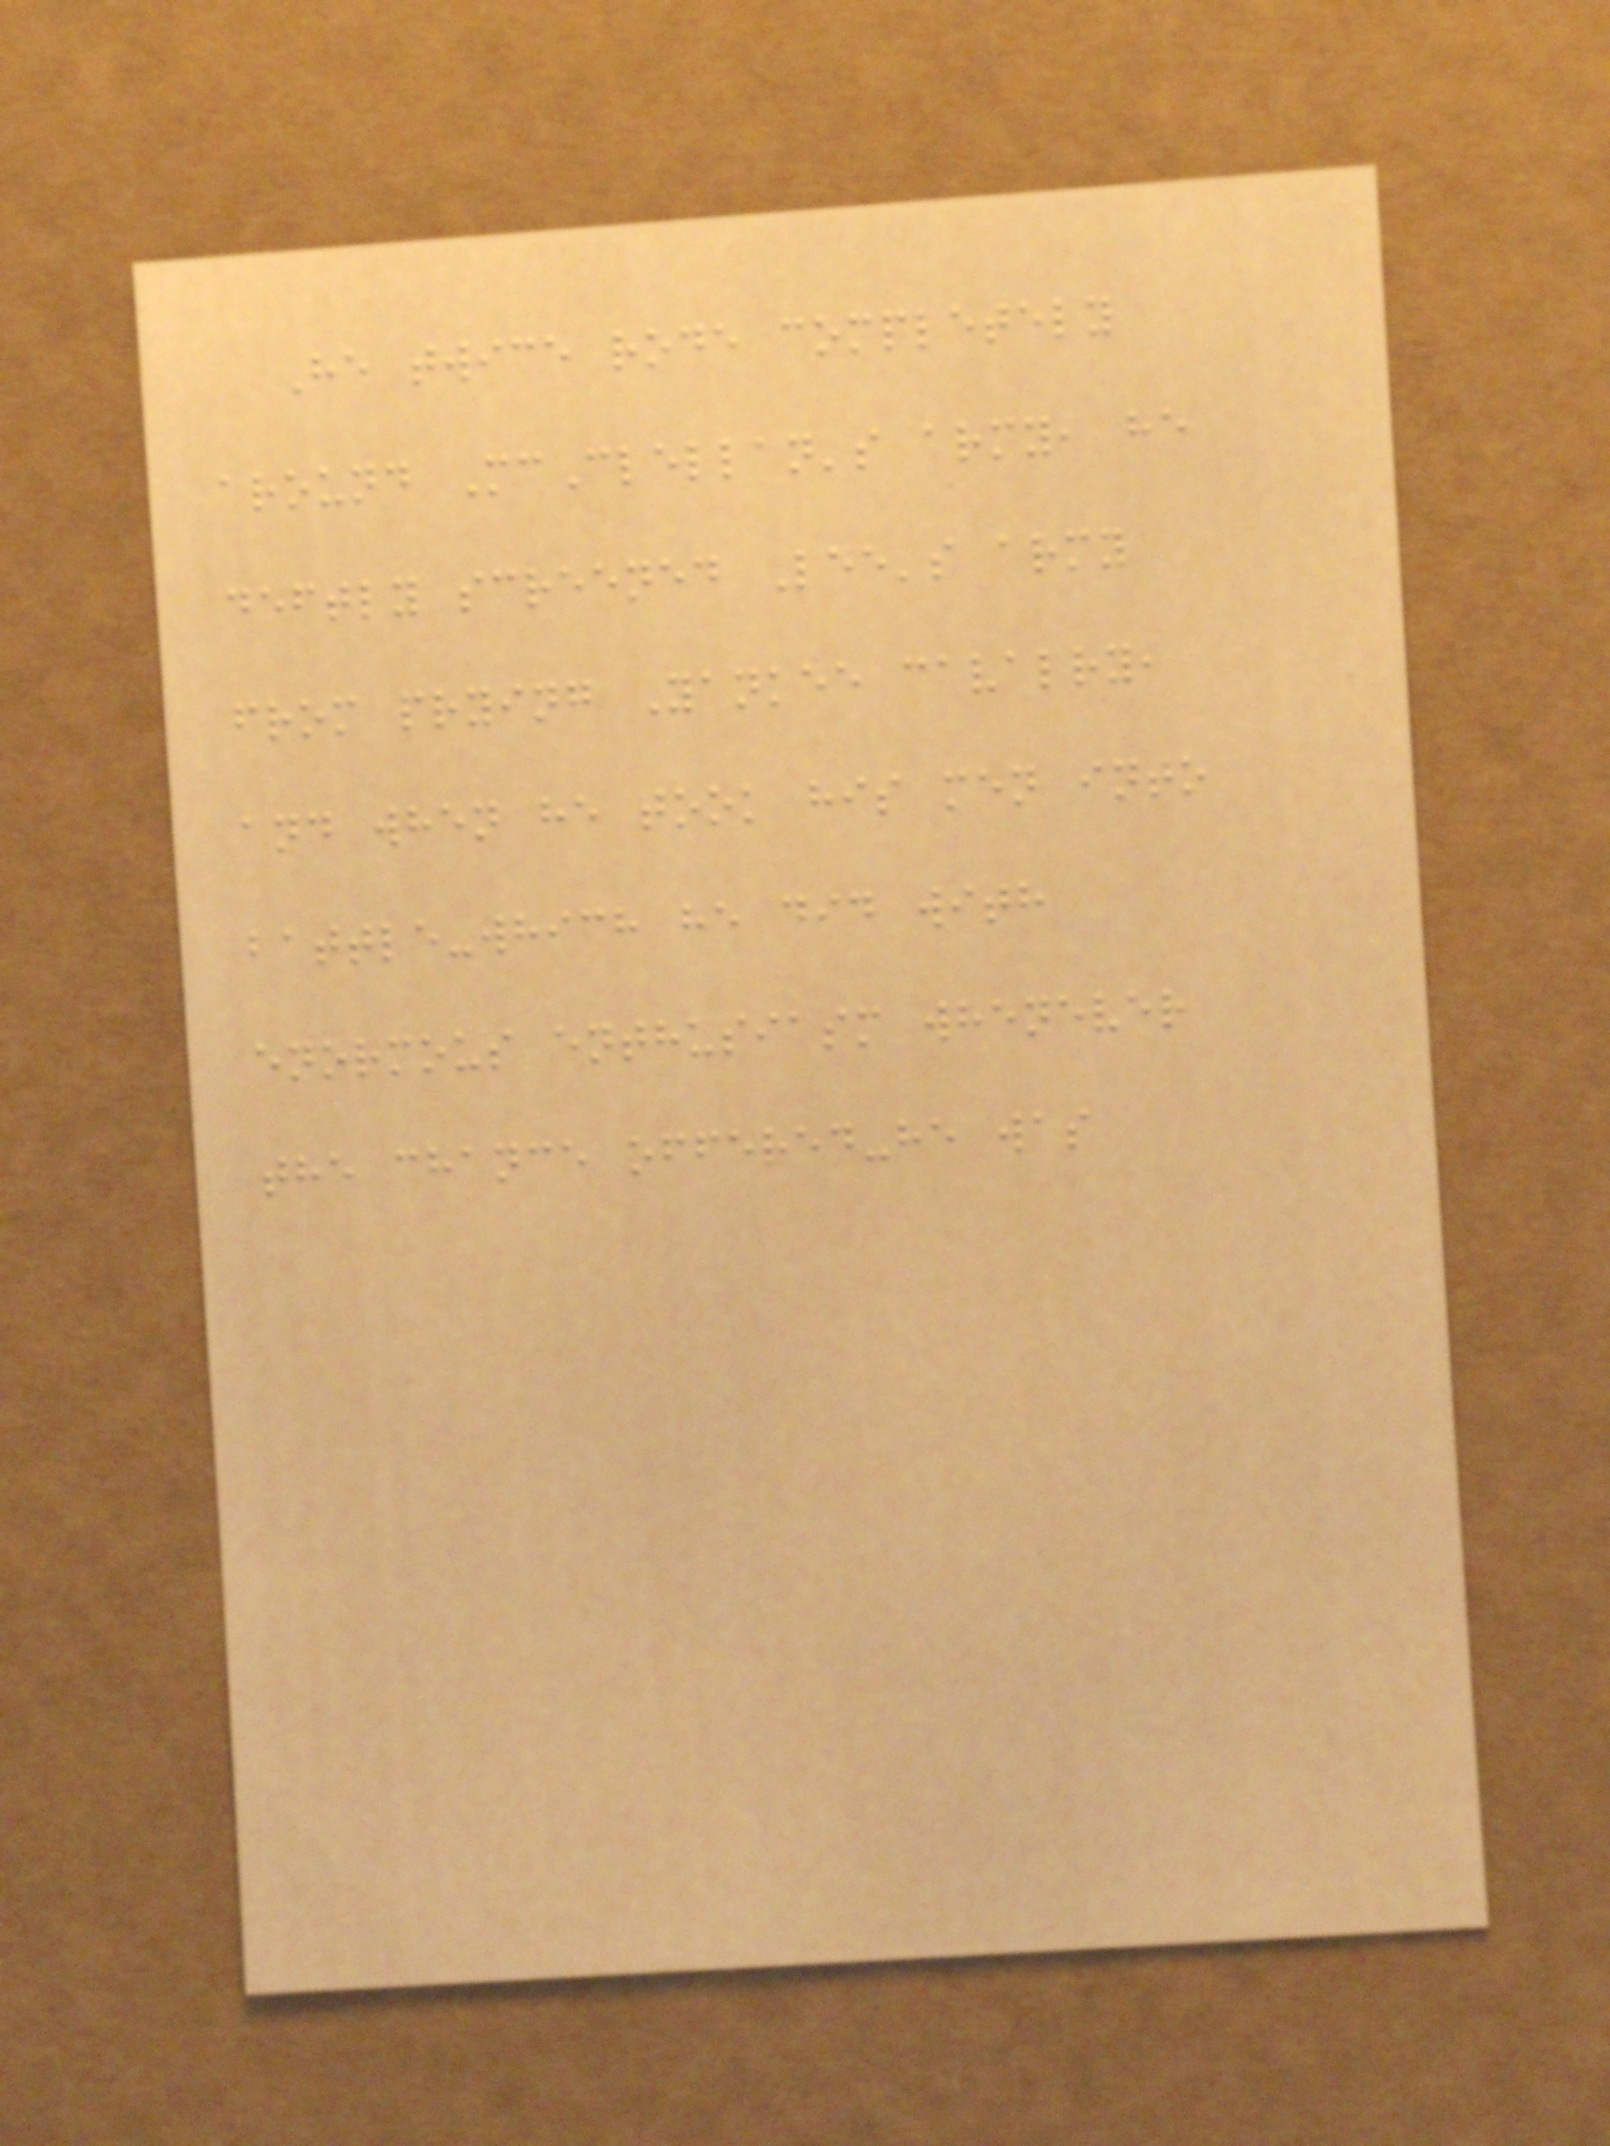He twice rode completely
around McClellan's army, he
deftly screened Lee's army
from prying Yankee cavalry,
and when he took his men into
battle-which he did with
enormous enthusiasm whenever
the chance offered-he was
